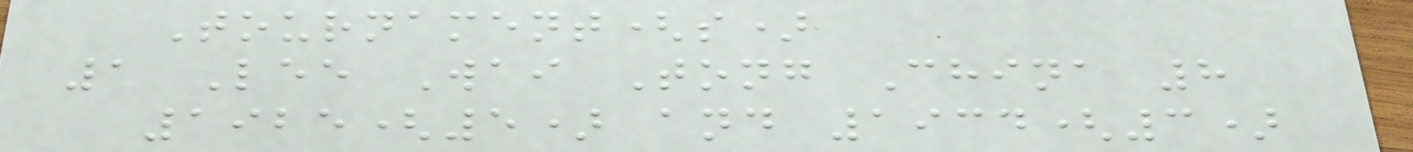Tournament(s)
1 Lee Wai Tong China 8
1925(5) and 1934(3)
